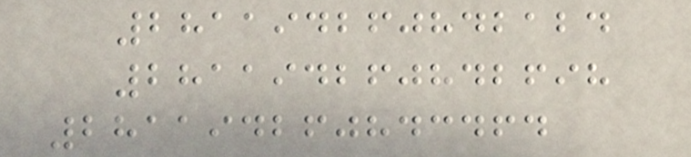281194260842124
281194260842698
281194260843464
